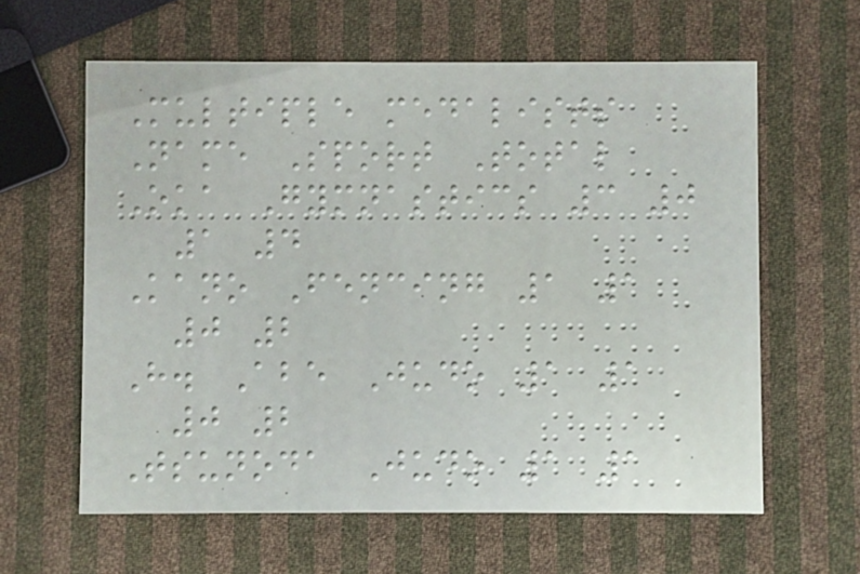Multiple medalists
Name Sport Total
Oka Gymnastics 3 0
1 4
Kano Fencing 1 1
0 2
H. Abe Judo 1 1
0 2
Tsunoda Judo 1 1
